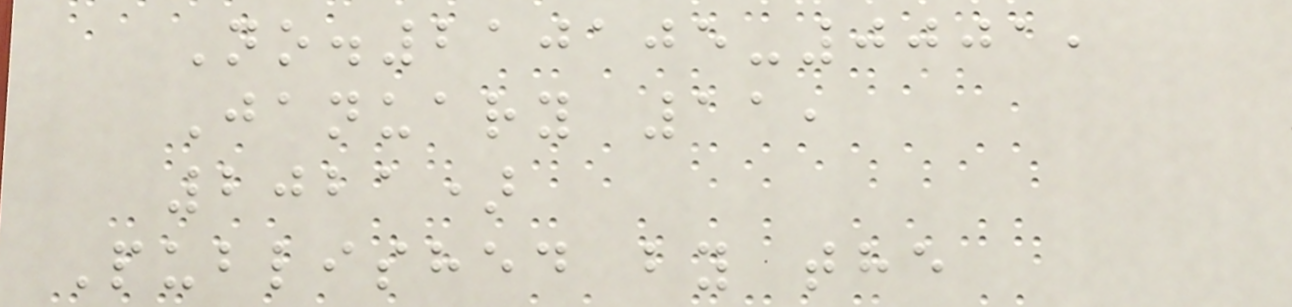No.210105-0001,
January 11,
2021)
Published by the
